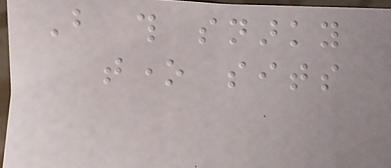But this snarky
tone sits
